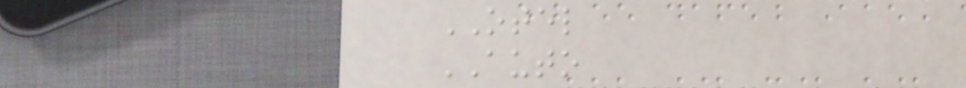OTEL
AUTO
